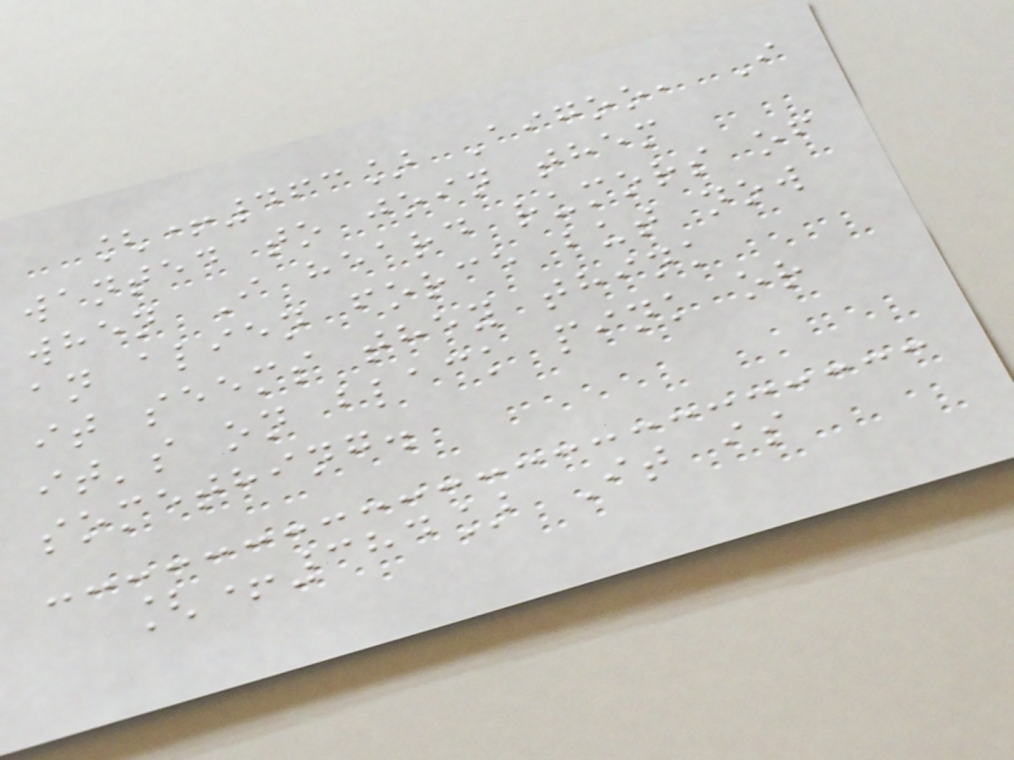[+463] Aigoo, I
wanted to join them
when I heard rumors of
an alien force but now
it seems they think
it's on black pink or
something.
[+384] It is
